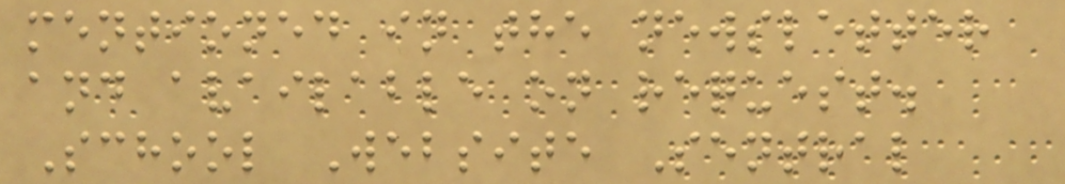mentioned in the newsletter
and available on request.
School Website Sentral
